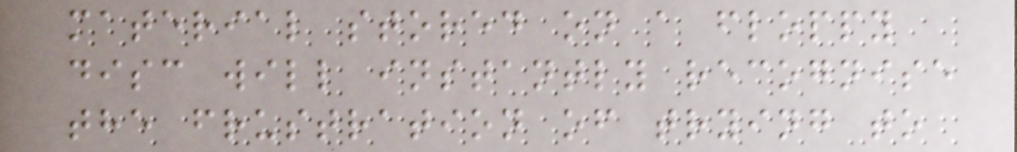material stored on a floppy
disc will instantly recognise
the frustration of trying to
